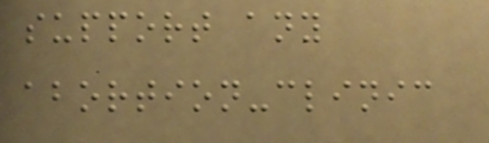support any
abortion-clinic
